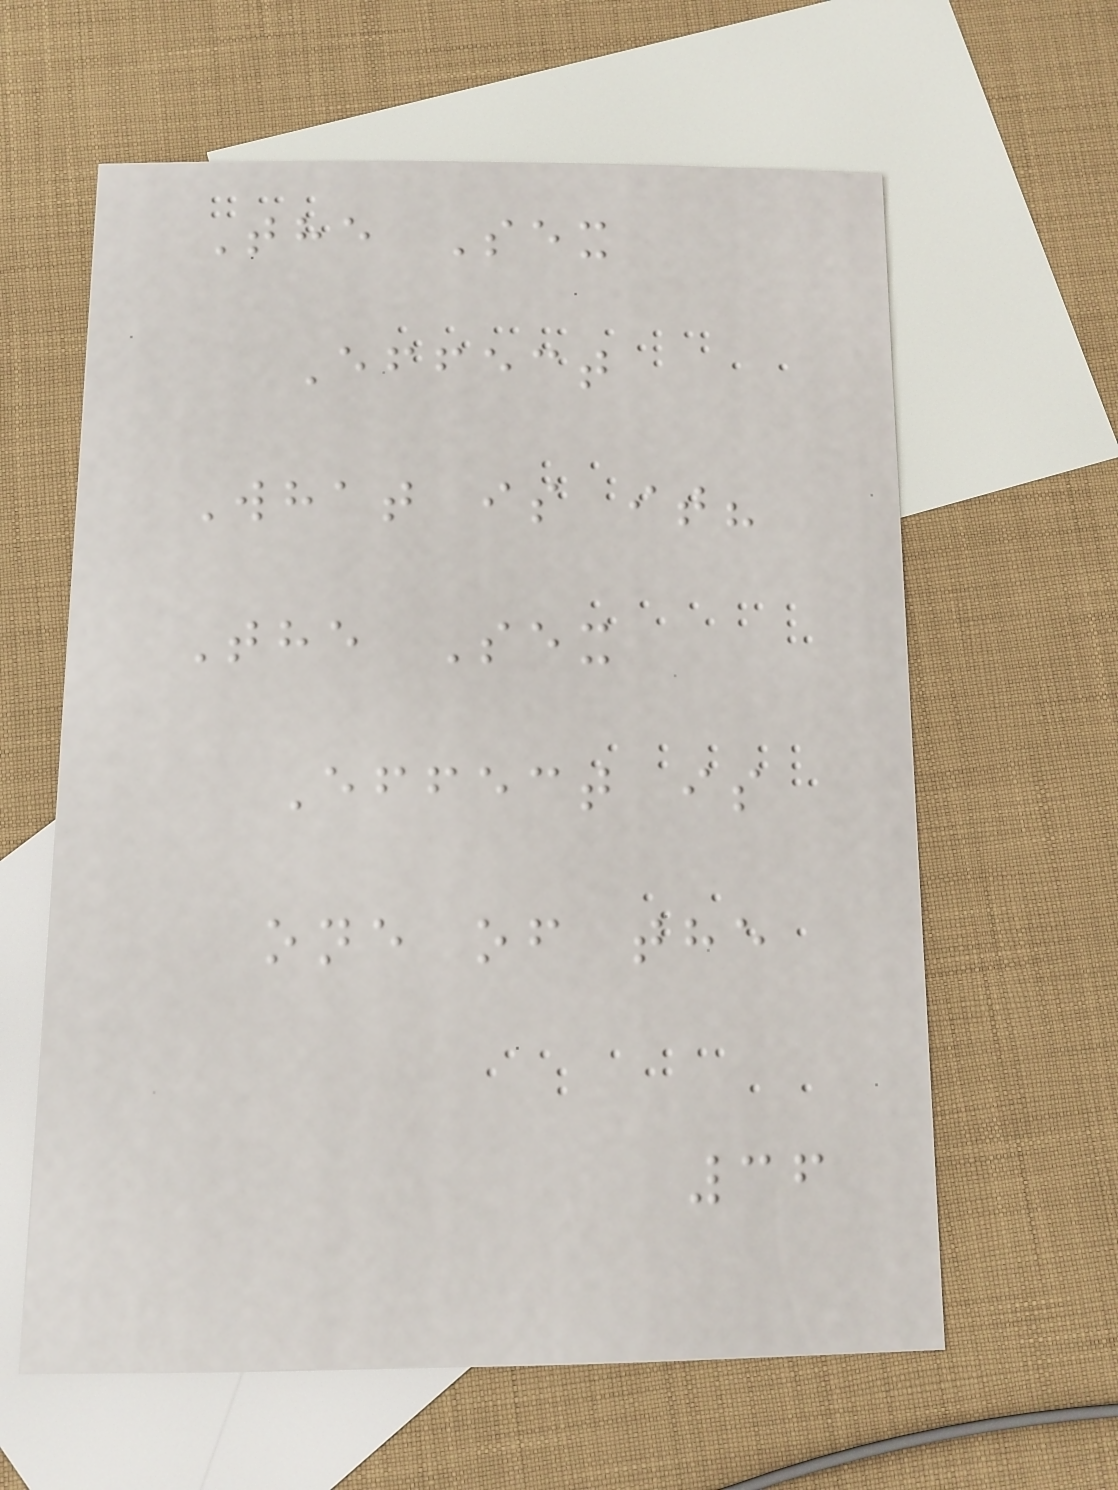The Sex
Effect
What is it?
The Sex
Effect is
one of the
36
